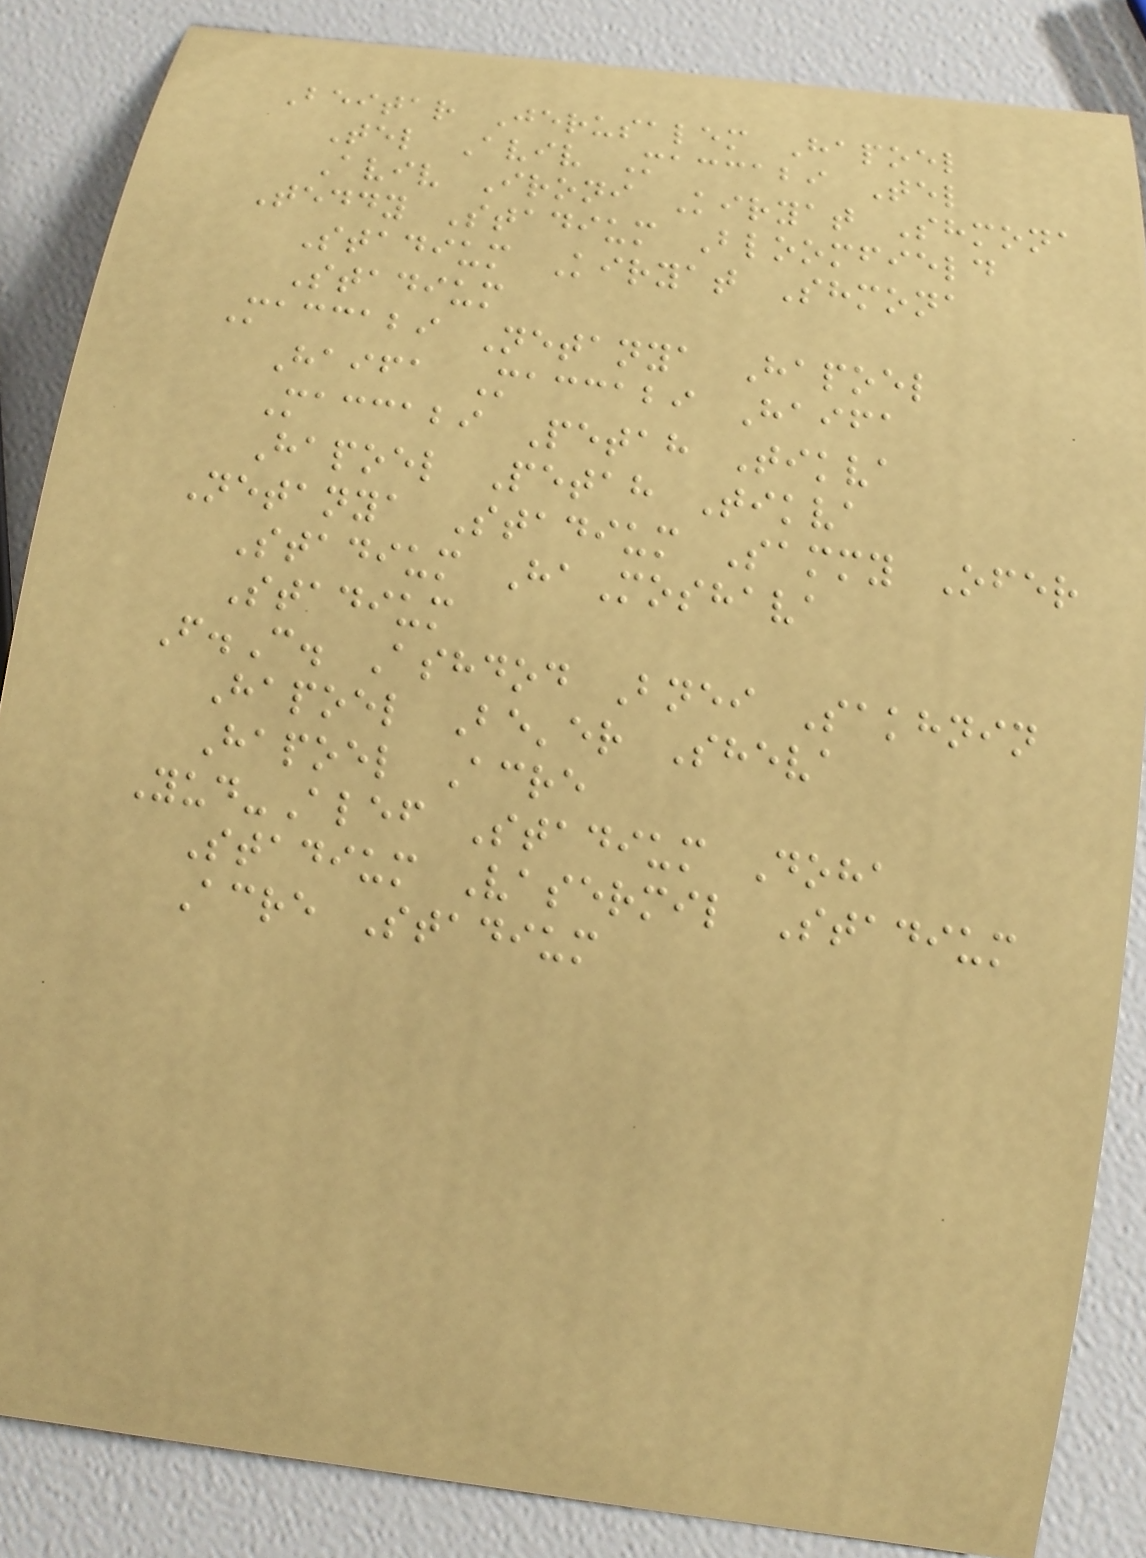Beitar Jerusalem Hapoel
Tel Aviv Maccabi Tel
Aviv Ironi Kiryat Shmona
Teddy Stadium Bloomfield
Stadium Kiryat Shmona
Stadium
Maccabi Netanya Hapoel
Haifa Maccabi Haifa
Maccabi Petah Tikva
Hapoel Petah Tikva
Netanya Stadium Sammy Ofer
Stadium HaMoshava
Stadium
F.C. Ashdod Bnei Sakhnin
Hapoel Be'er Sheva
Hapoel Acre
Yud-Alef Stadium Doha
Stadium Vasermil Stadium
Acre Stadium
